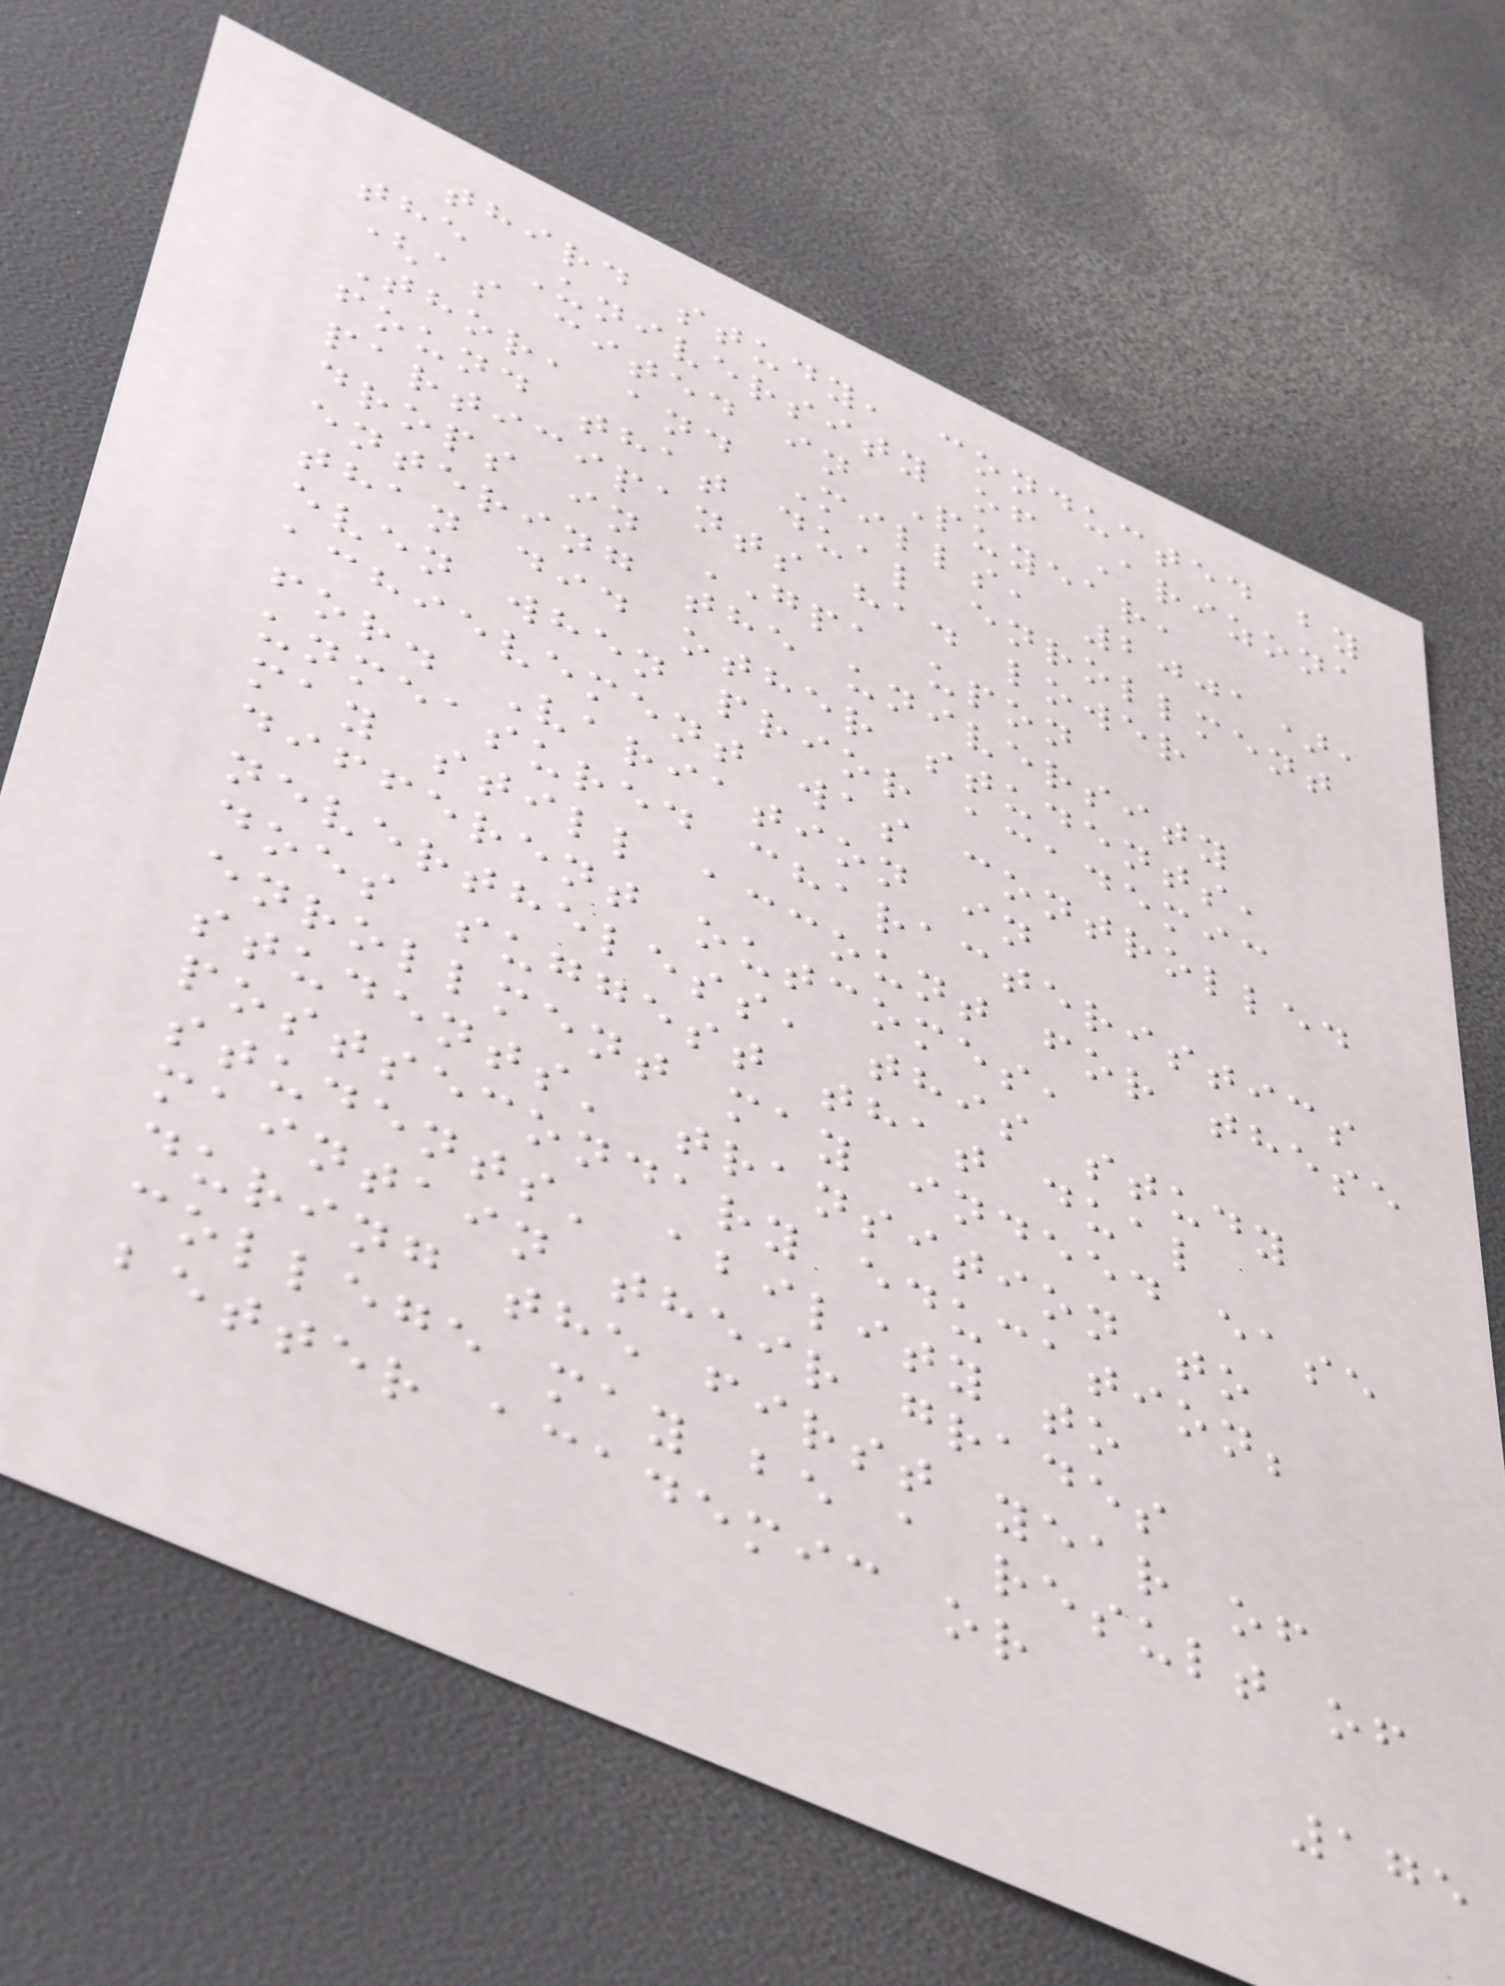third study, conducted by
the University of Arizona
(as cited in Puyear,
Thor, and Mills, 2001),
found that dual enrollment
participants had lower
drops in GPA upon
entering the university
than did other students,
even when prior academic
achievement was controlled
for. Variation in
unmeasured characteristics
may still account for these
different outcomes,
nevertheless, this study
does suggest that dual
enrollment may indeed ease
students' transition to
postsecondary education;
students' ability to
maintain their grades
during the first year of
college may be a result of
better academic or
175
